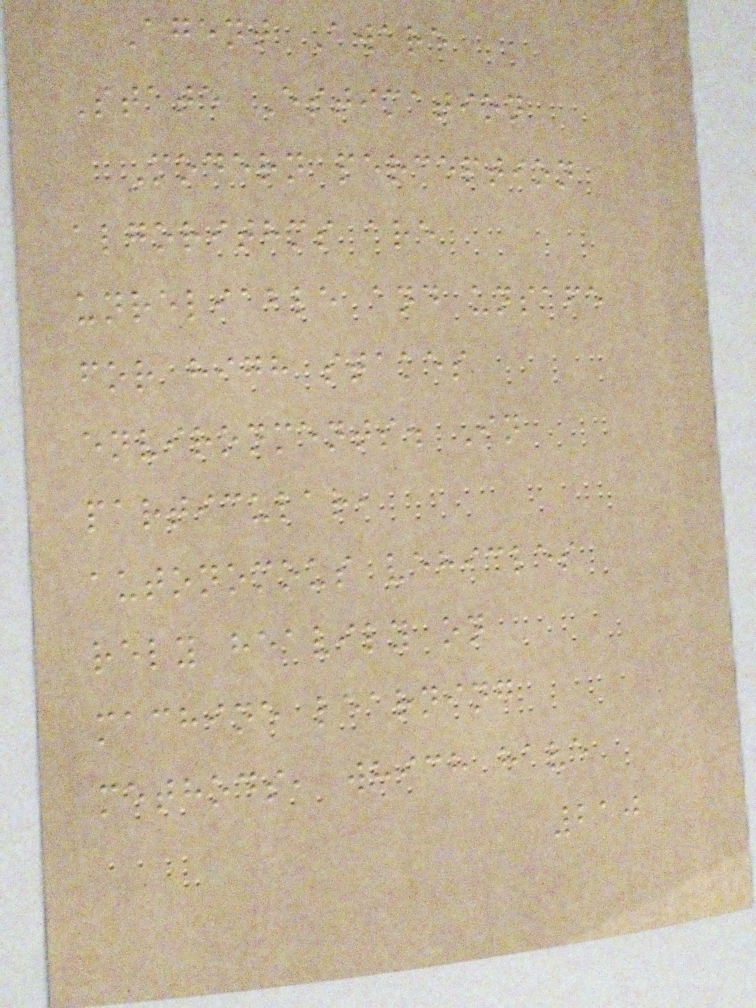Agent Aware
State Estimation
Modern perception
algorithms are
unreliable and unsafe
for high stakes
environments. In
particular,
autonomous vehicles
rely heavily on
machine learning
methods, which have
210
